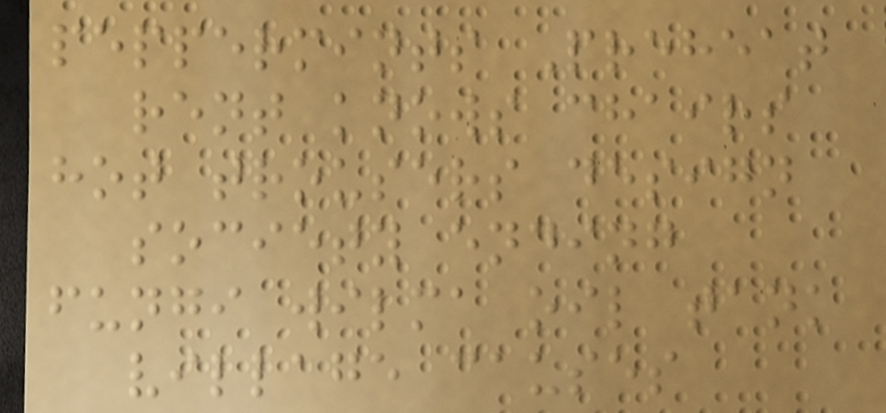peppermints Preheat
rent knows chairs
hot trousers design
society ending
fungi wilma oil tank
village causes
